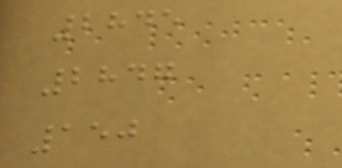2845
2847
150
